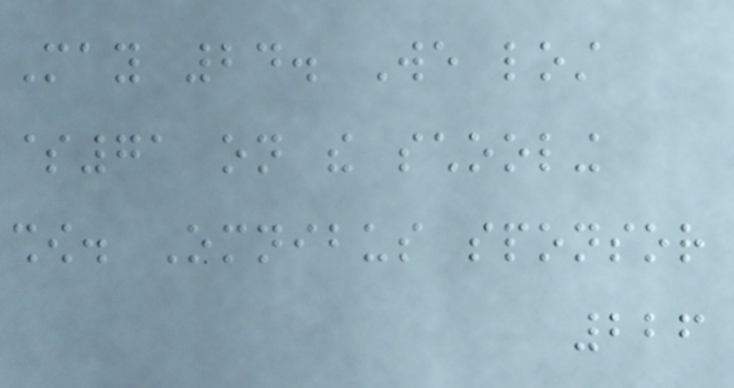May 24. We lost
$71 on the schooling
show. Omnibus sponsor
226
